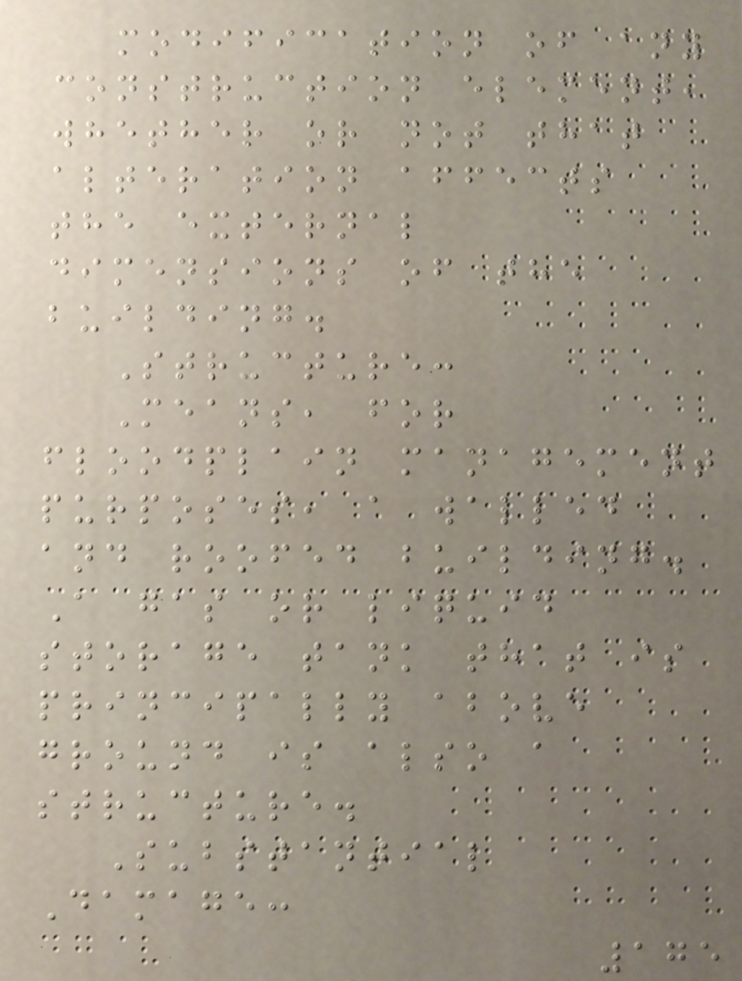modification of any
construction element,
whether or not that
alteration affects
the external
dimensions of the
building.
Structure:
Means, for
floodplain management
purposes, a walled
and roofed building.
A gas or liquid
storage tank that is
principally above
ground is also a
structure.
Substantial
Damage:
175
